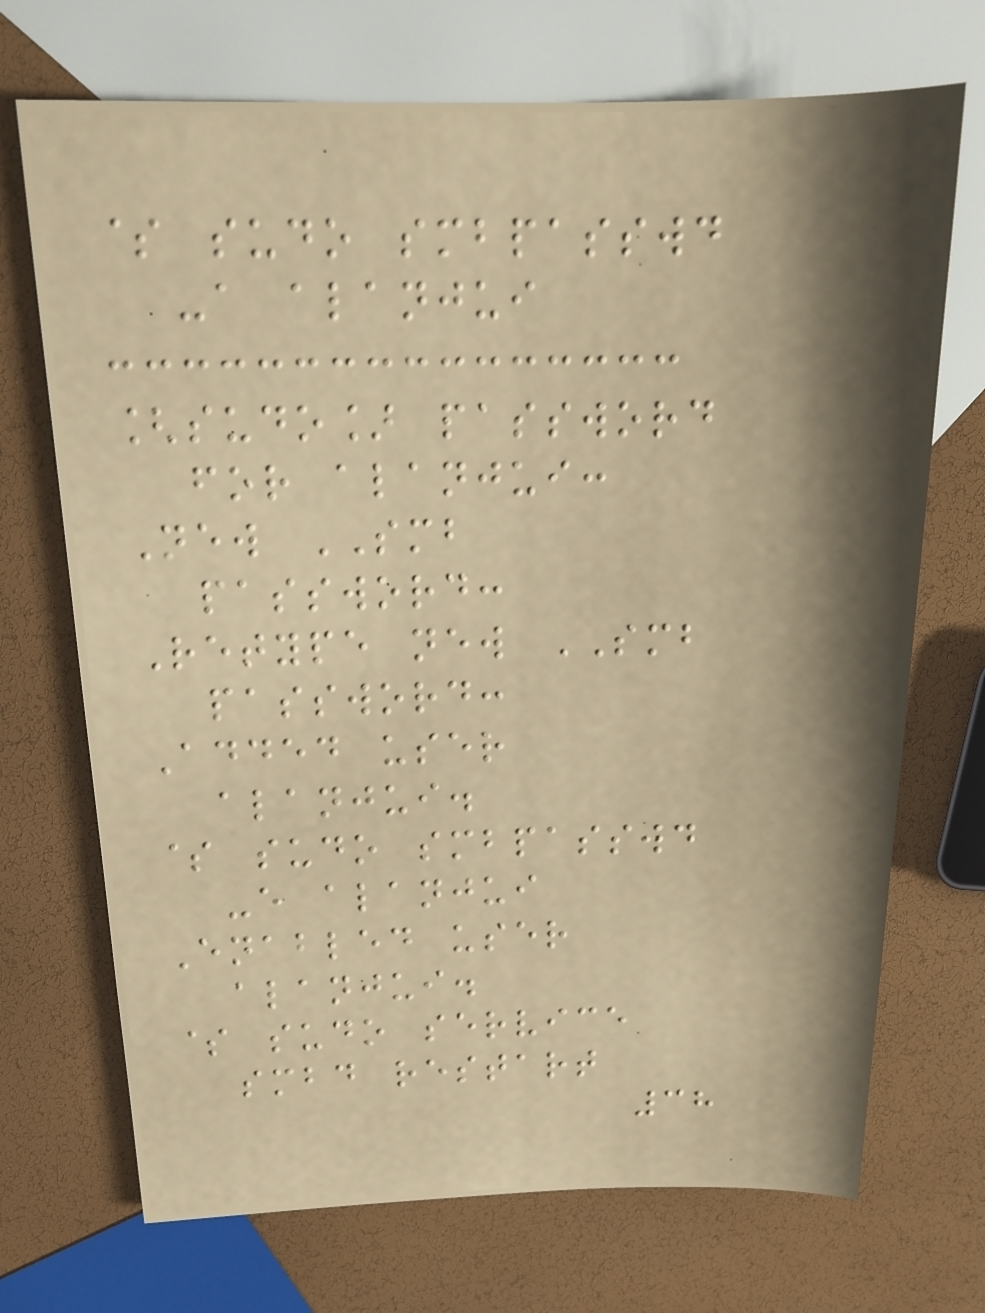$ sudo smbpasswd
-a alanjui
[sudo] password
for alanjui:
New SMB
password:
Retype new SMB
password:
Added user
alanjui.
$ sudo smbpasswd
-e alanjui
Enabled user
alanjui.
$ sudo service
smbd restart
38
